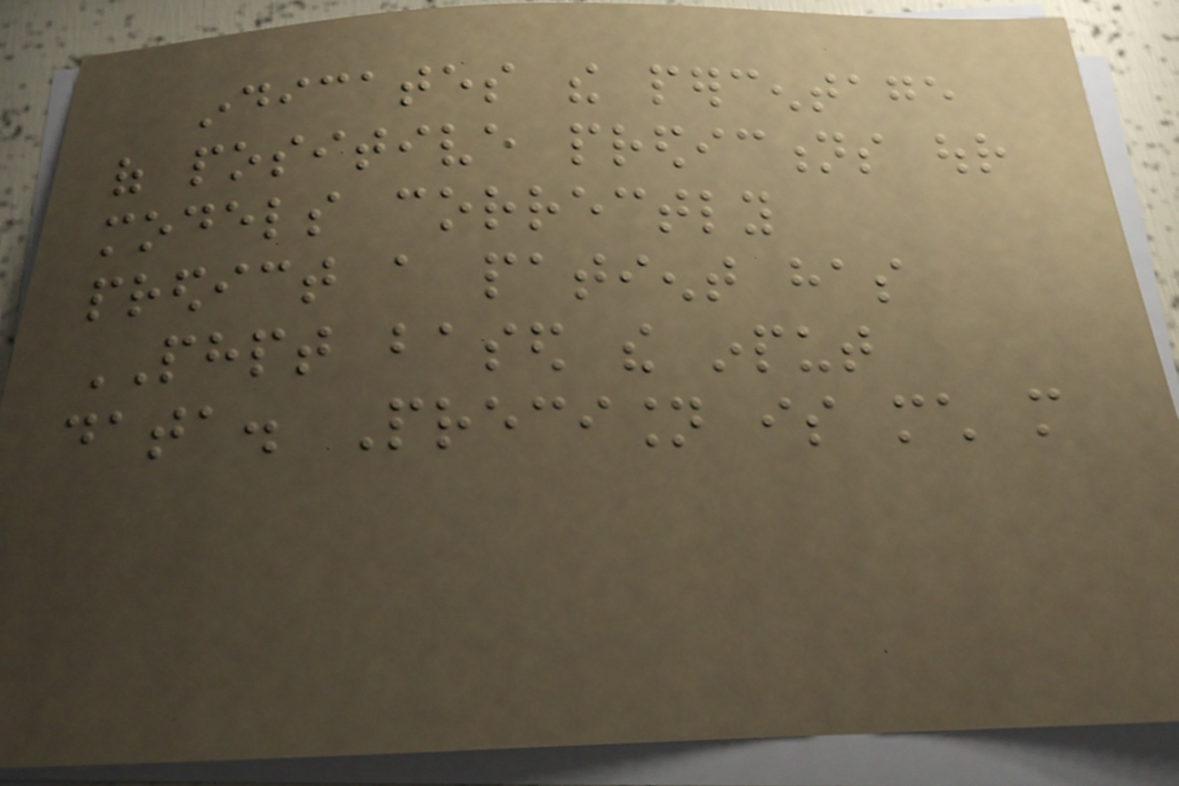indicates the percentage
of positive predictions our
models correctly
predict a patient has
PHPT based the input
data. Precision is much more
